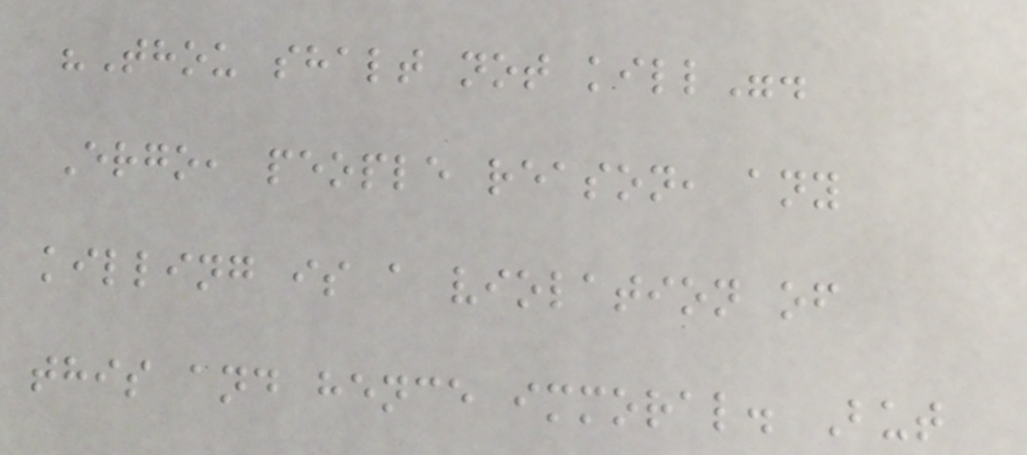"Thou shalt not kill".
Ergo, people reason, any
killing is a violation of
this and hence immoral. But
